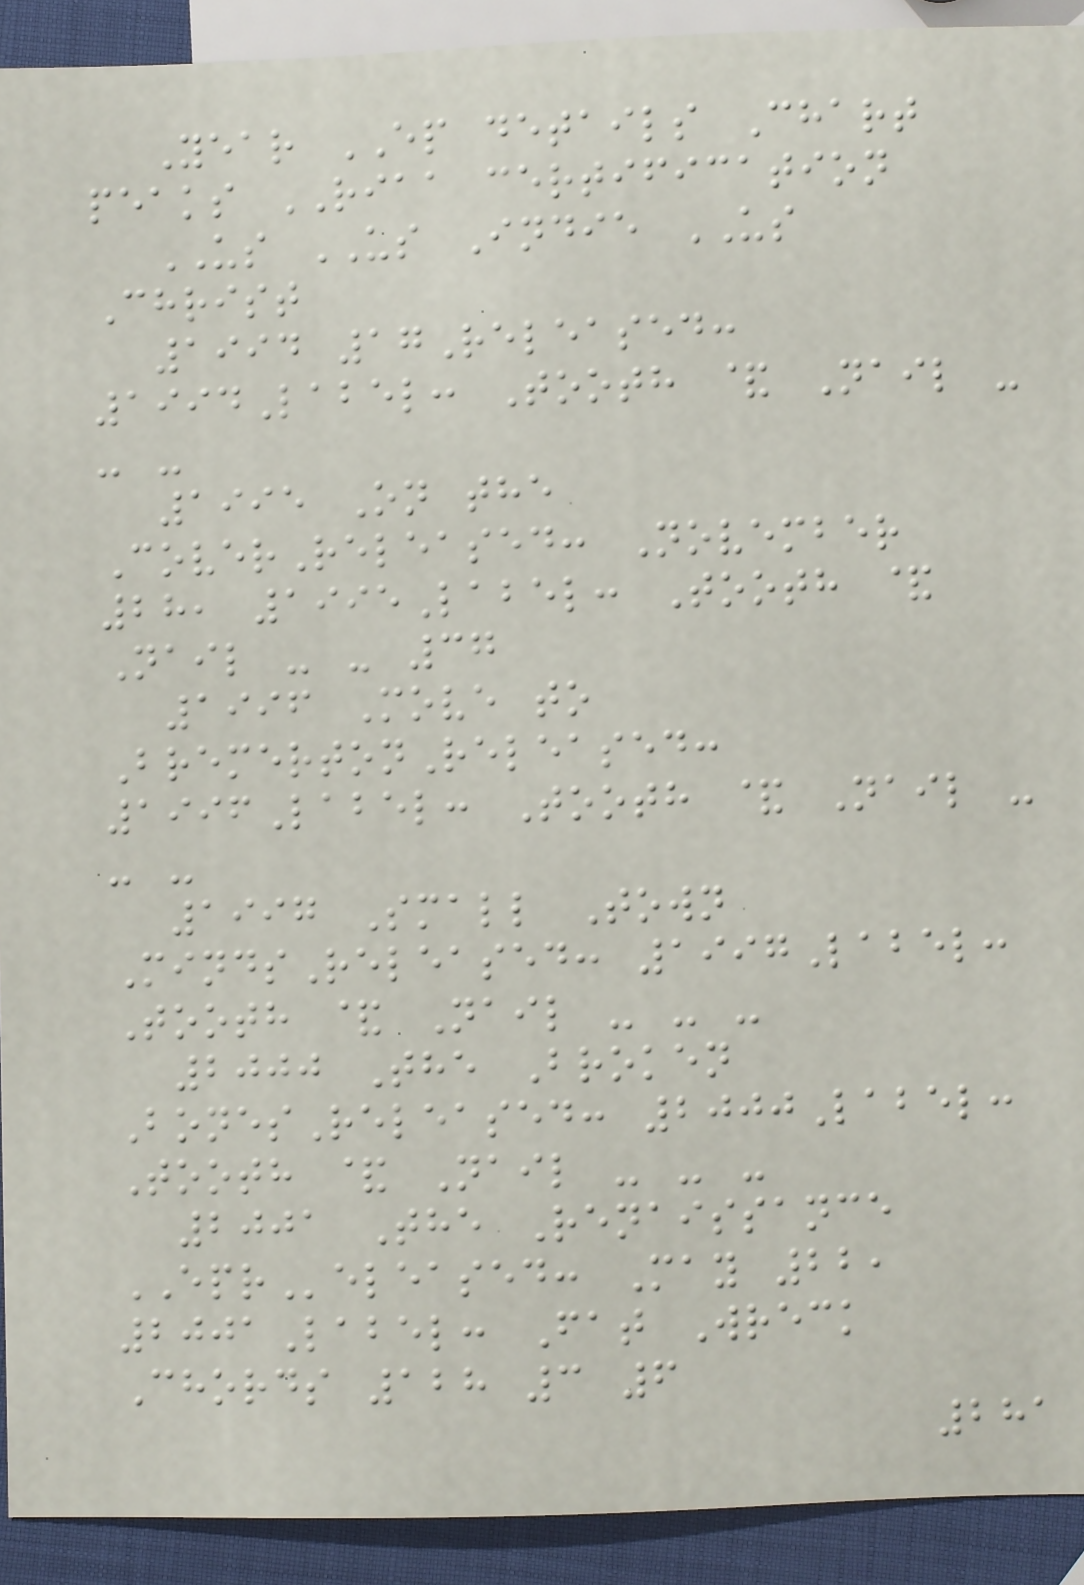Year EP details Chart
peaks RIAA certification
US US Indie US
Christ
1994 17Released:
1994Label: Tooth & Nail -
- -
1995 On the
CoverReleased: November
28, 1995Label: Tooth &
Nail - - 37
1996 Move to
BremertonReleased:
1996Label: Tooth & Nail -
- -
1997 Small Town
MindsReleased: 1997Label:
Tooth & Nail - - -
2000 The Broken
BonesReleased: 2000Label:
Tooth & Nail - - -
2001 The Renaissance
EPReleased: May 22,
2001Label: Fat Wreck
Chords 128 3 6
281
